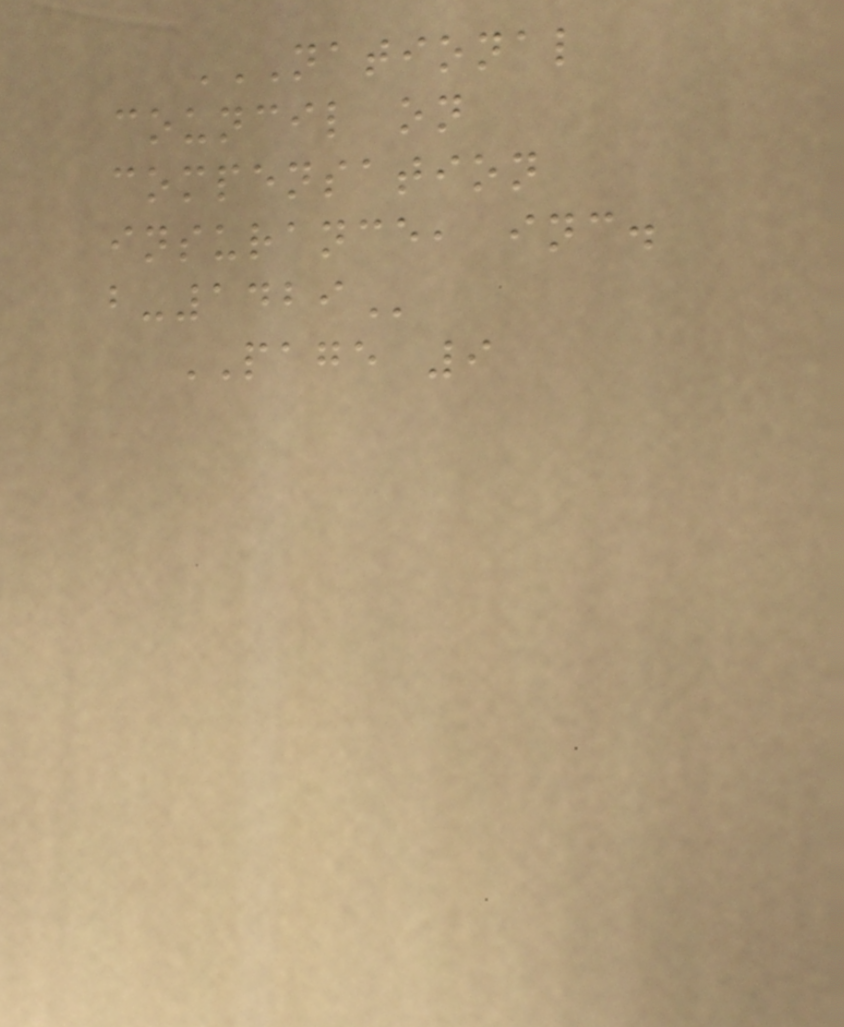NATIONAL
COUNCIL ON
COMPENSATION
INSURANCE, INC.
B-1429
PAGE 9
